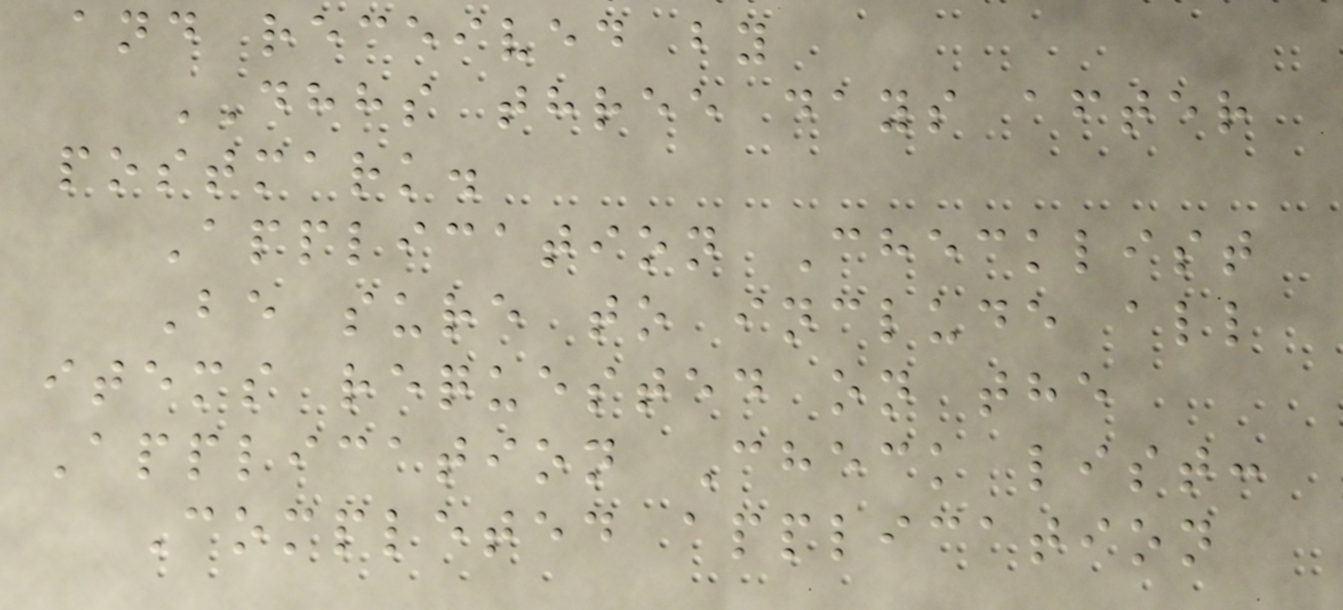and received by
DHHS three days after
postmark.
Application Checklist
Be sure to include all
items requested on the
Application Check list:
Completed application
